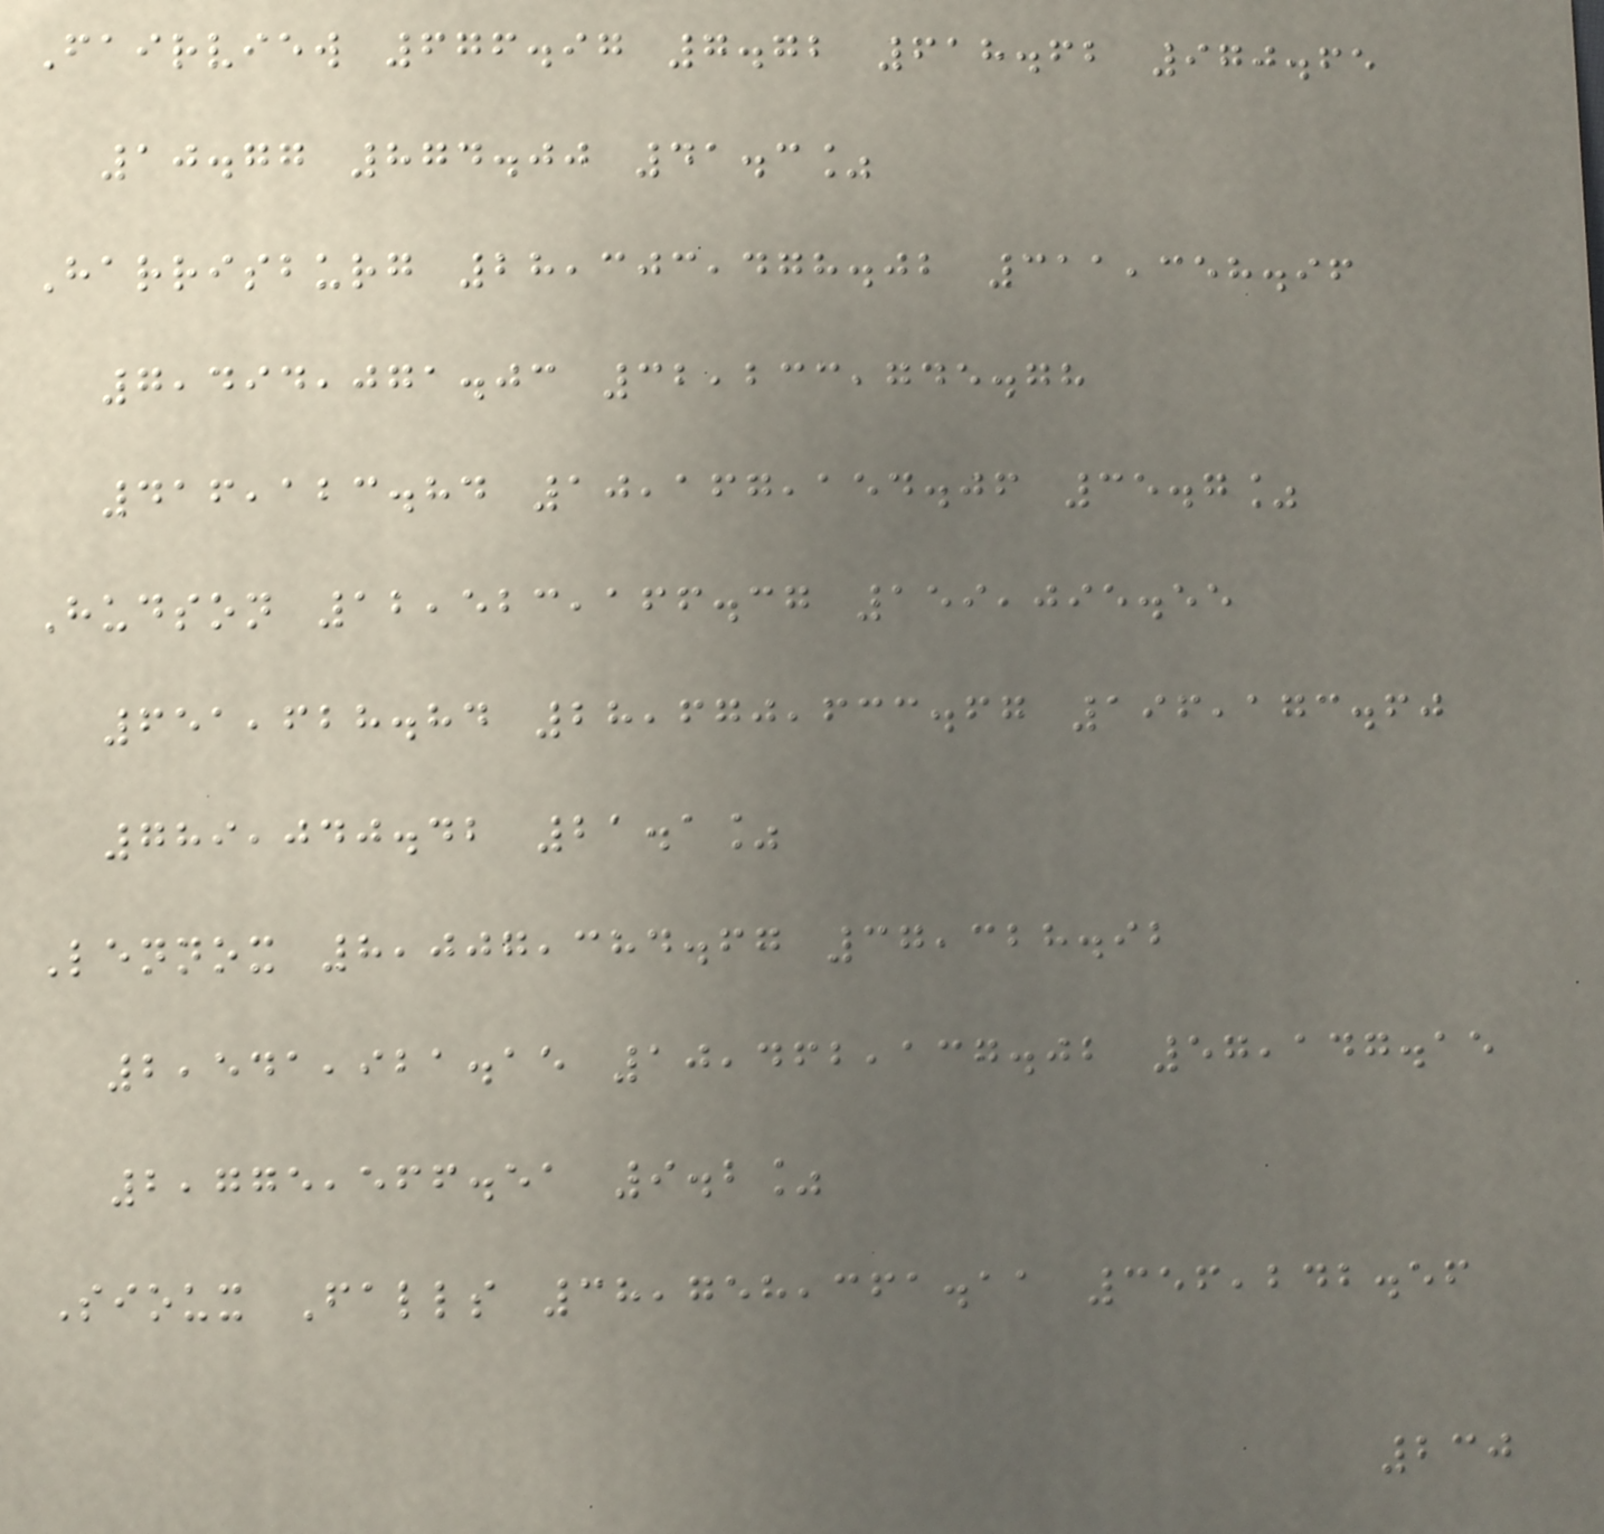Fairview 676.97 7.72 618.62 970.65
10.77 874.00 41.3%
Harrisburg 28,303,478.02 311,358.96
7,494,071.03 32,233,745.78
416,123.84 10,167,154.06 35.7%
Hudson 12,523,166.37 159,095.55
651,628.84 28,670,633.67 196,173.60
789,040.42 21.1%
Lennox 8,007,384.67 37,328.92
2,541,921.15 10,462,137.02 57,147.15
2,775,566.51 9.2%
Sioux Falls 38,758,361.11 356,242.56
230
